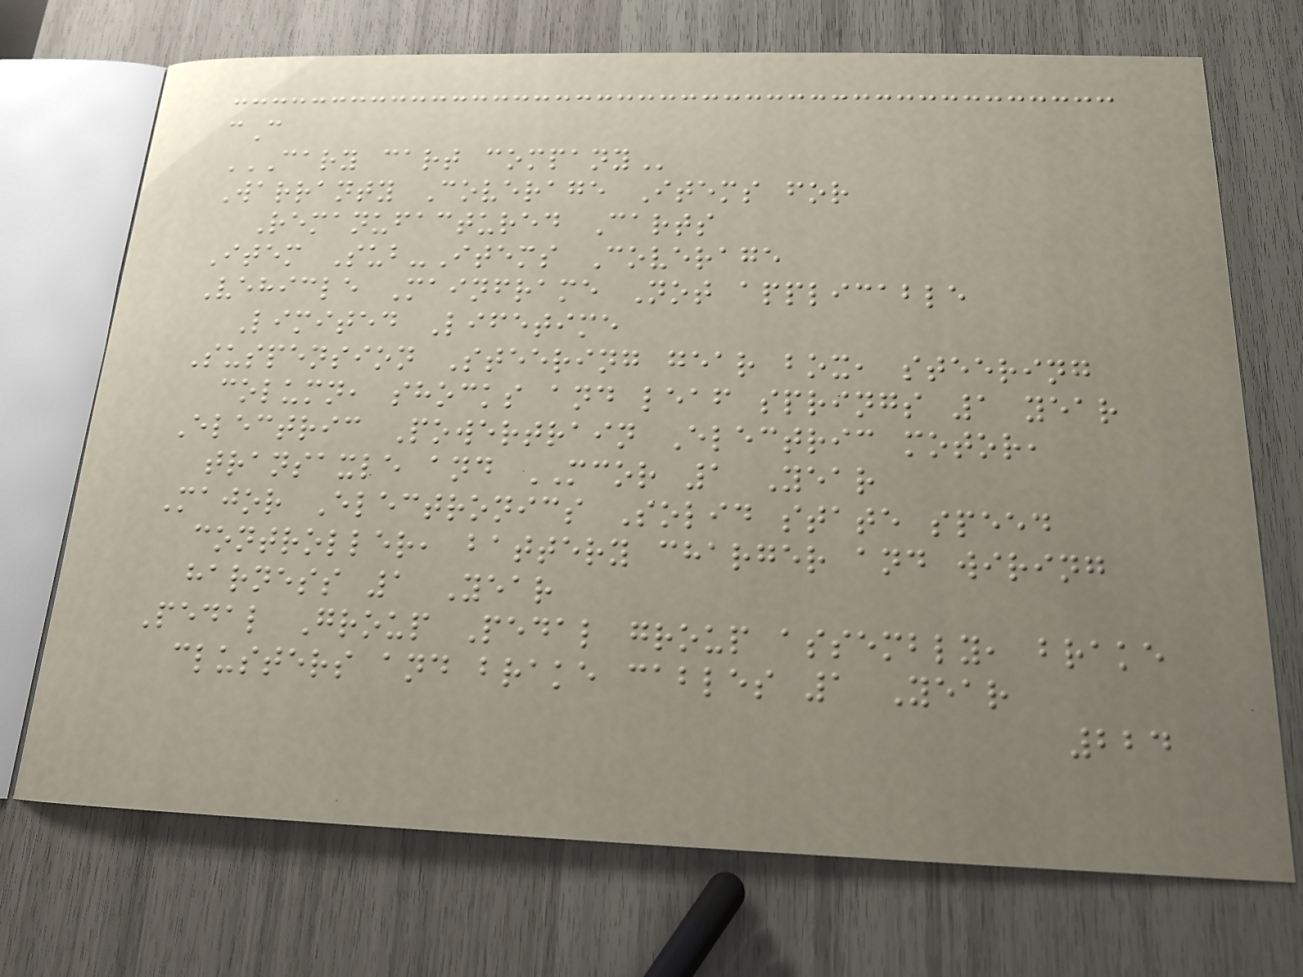cC
CARY CART COMPANY
Warranty Coverage Items for
Remanufactured Carts
Item Sub-Items Coverage
Vehicle Mainframe Not applicable
Limited Lifetime
Suspension Steering gear box, steering
column, shocks and leaf springs 1 year
Electric Powertrain Electric motor,
transaxle and MCOR 1 Year
Major Electronics Solid state speed
controller, battery charger and wiring
harness 1 Year
Pedal Group Pedal group assembly, brake
clusters and brake cables 1 Year
224
